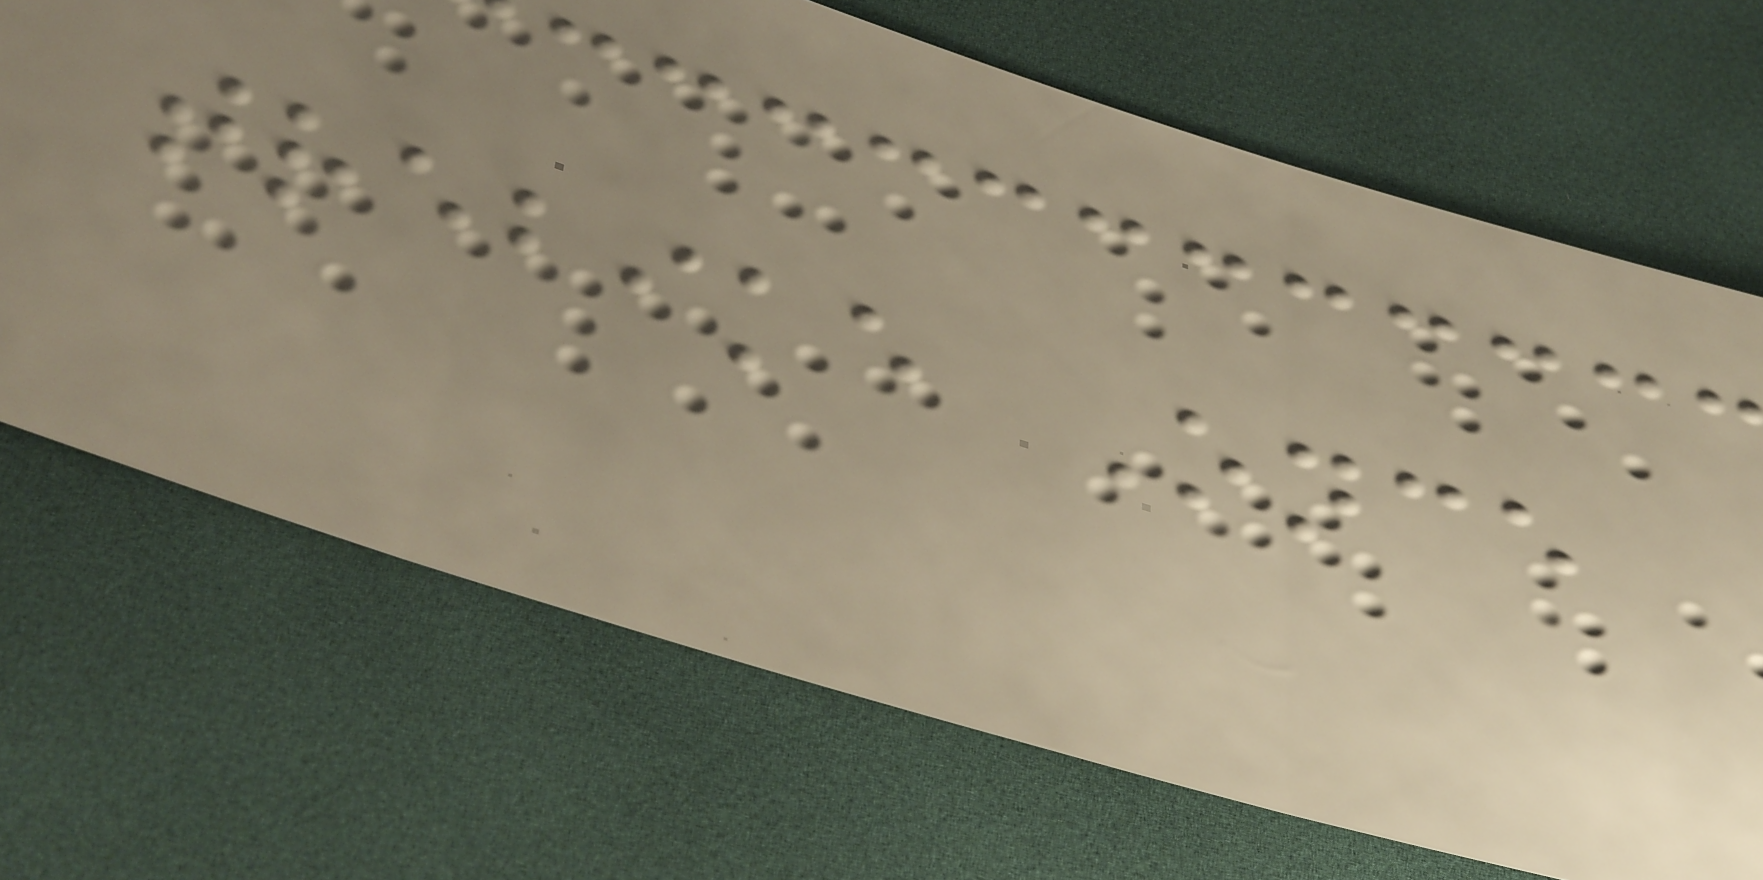trebike Once
